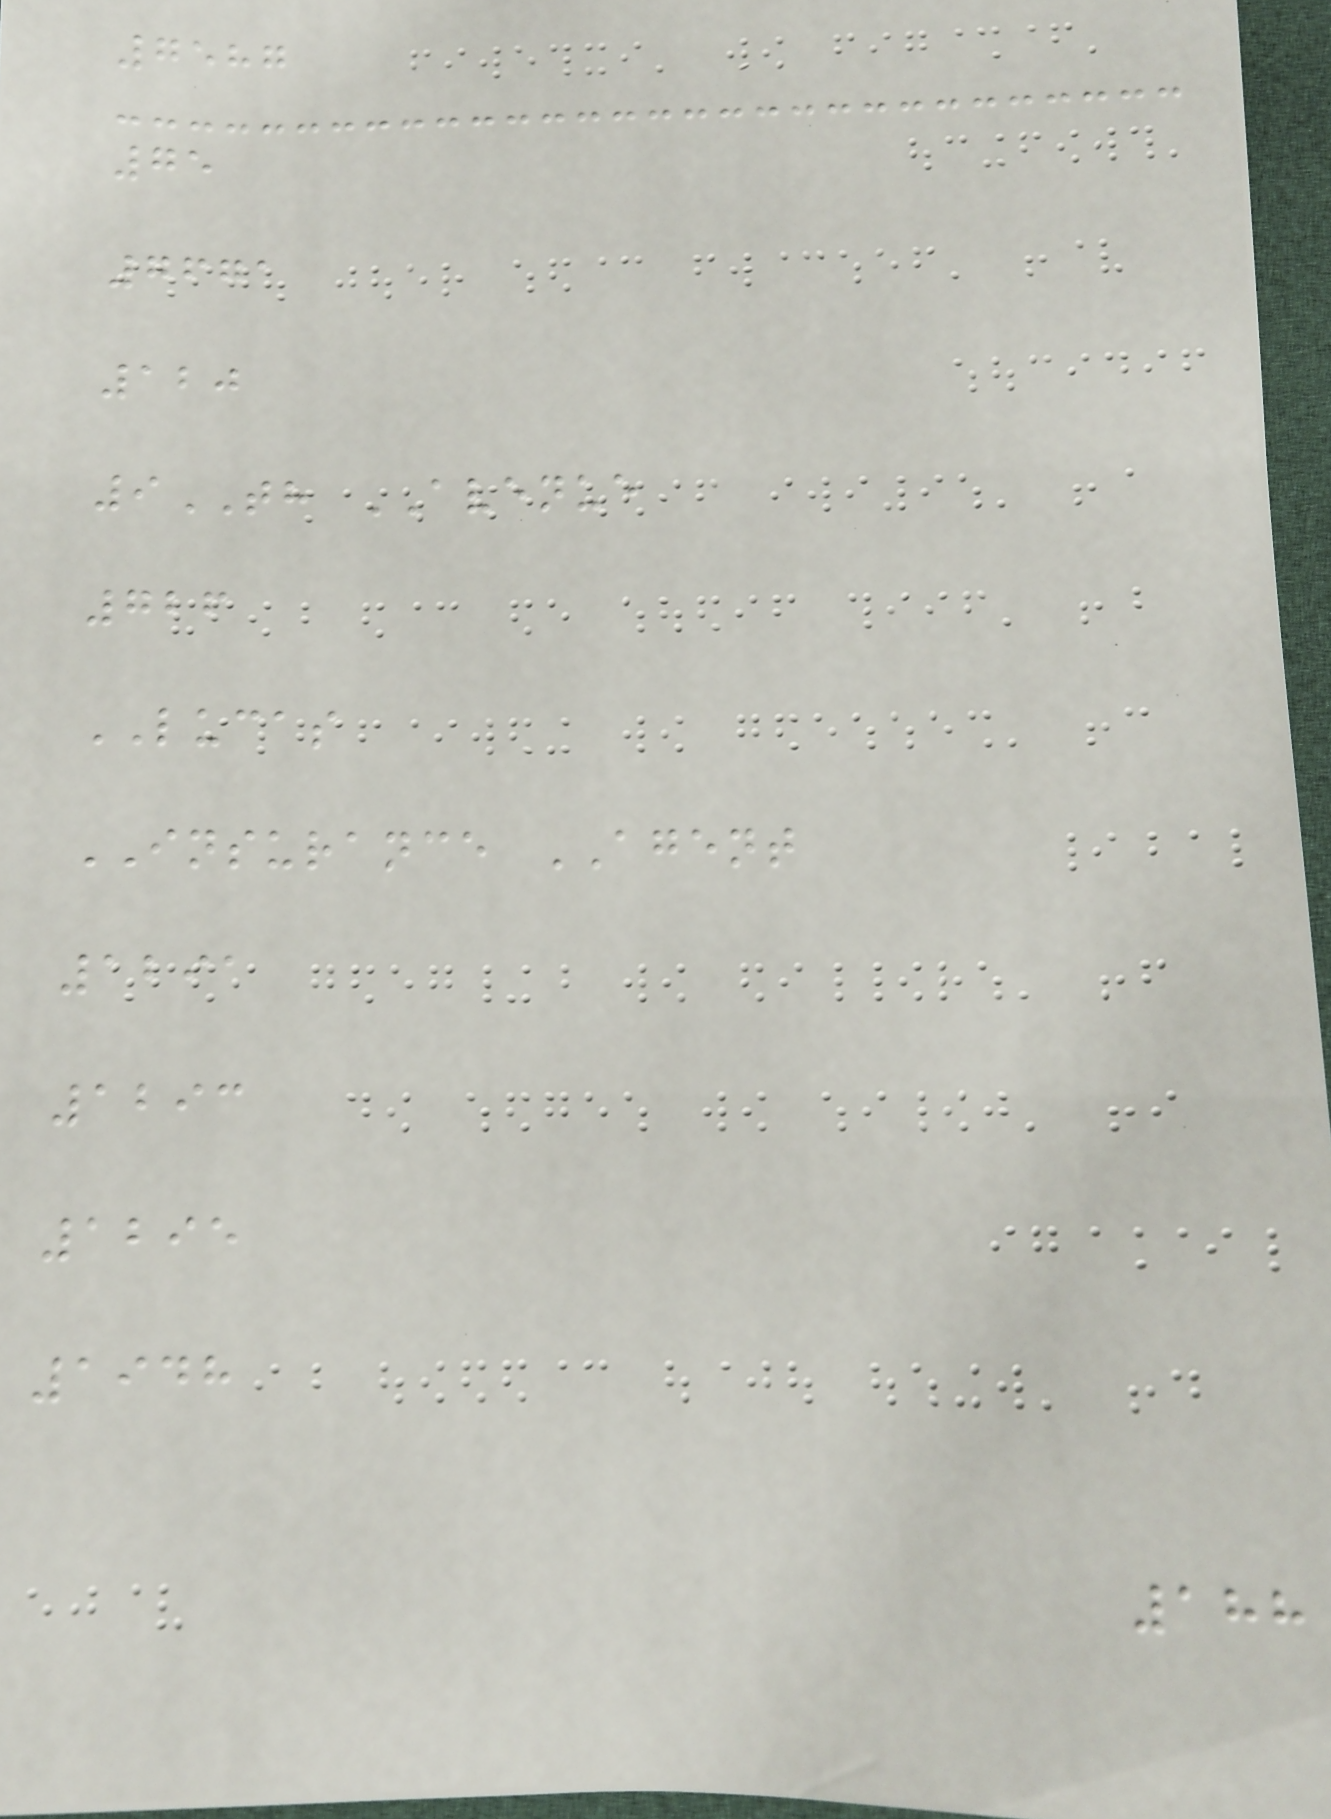7587
75
7671
120
9TH AVENUE
726
LUCAS
INSURANCE AGENT
1291
1293
1295
1948
188
